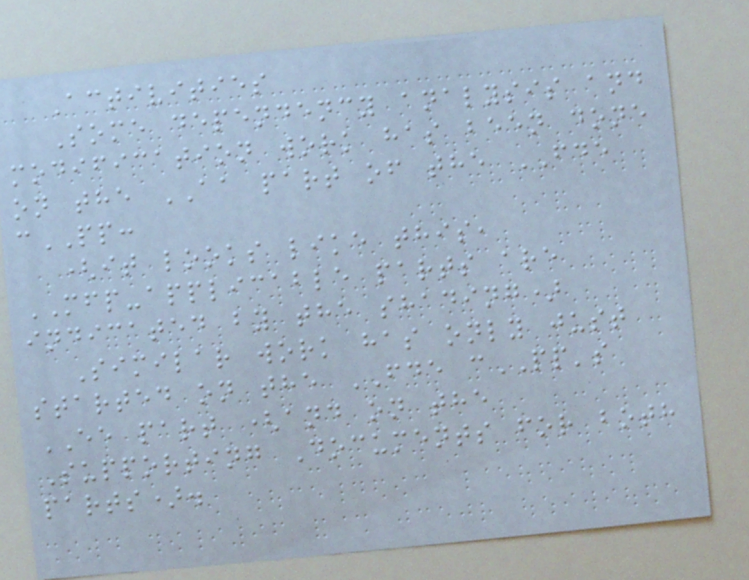Activities
Some dependency analysis and
modification work has been done
on the AA part of the FDE
cPP:
(it looks like this,
MFP-applicable parts are
indicated by the shading)
Similar work has only just
started on the FDE cPP's
EE part (and on the
Supporting Documents for both
parts).
